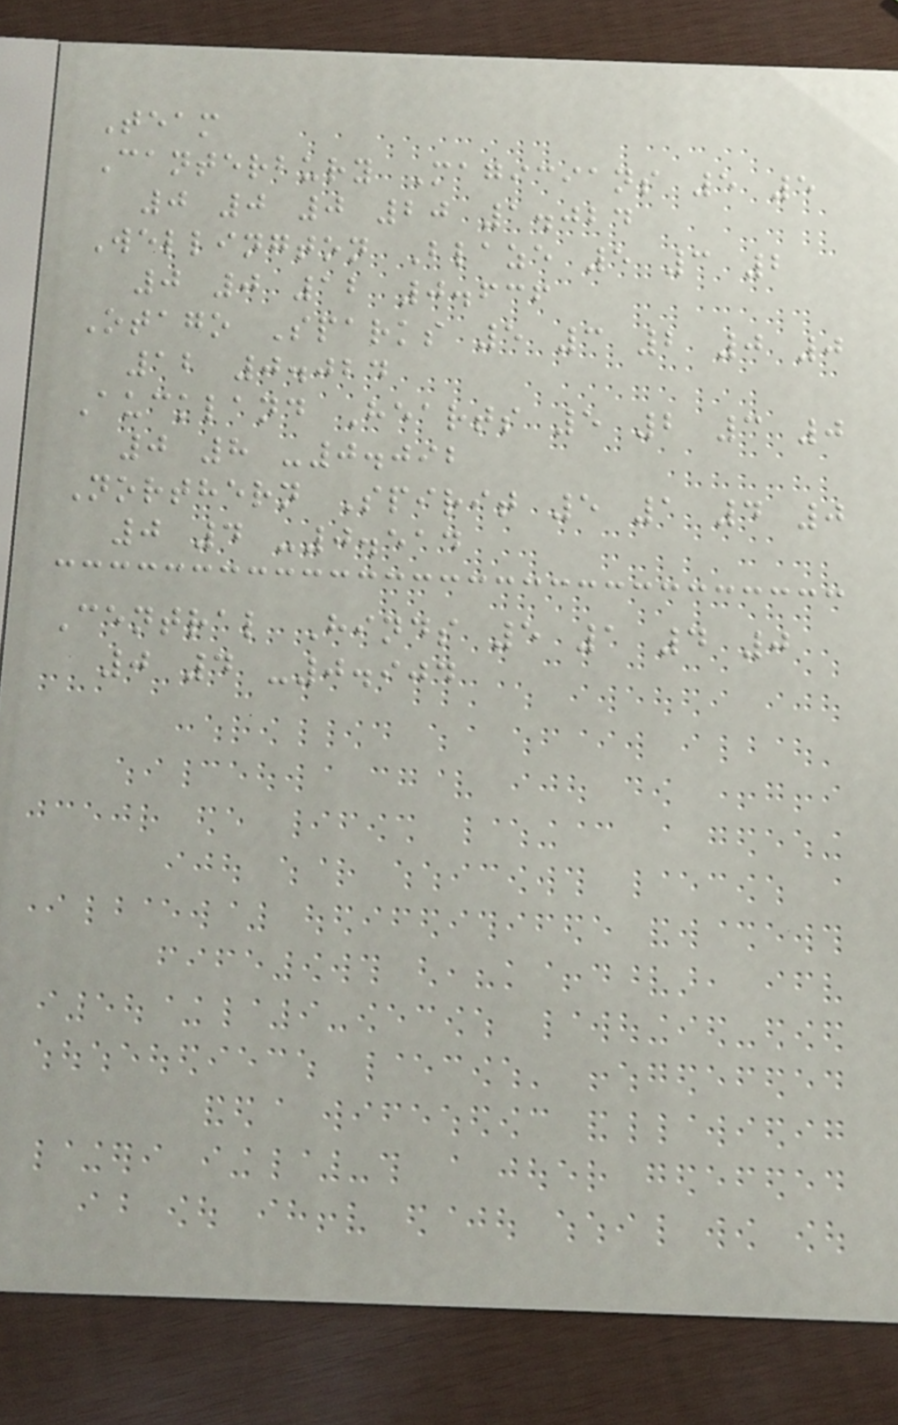Team
Canterbury Magicians 5 5
0 0 0 20 1.024
Wellington Blaze 5 3 2
0 0 12 0.636
Otago Sparks 5 3 2 0 0
12 0.024
Auckland Hearts 5 2 3 0
0 8 -0.092
Northern Spirit 5 1 4 0
0 4 -0.514
Central Hinds 5 1 4 0
0 4 -0.904
